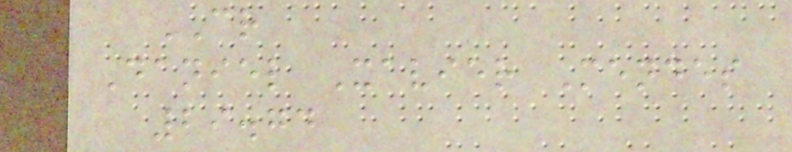CR
Daniel Xavier Mendes
29.74
